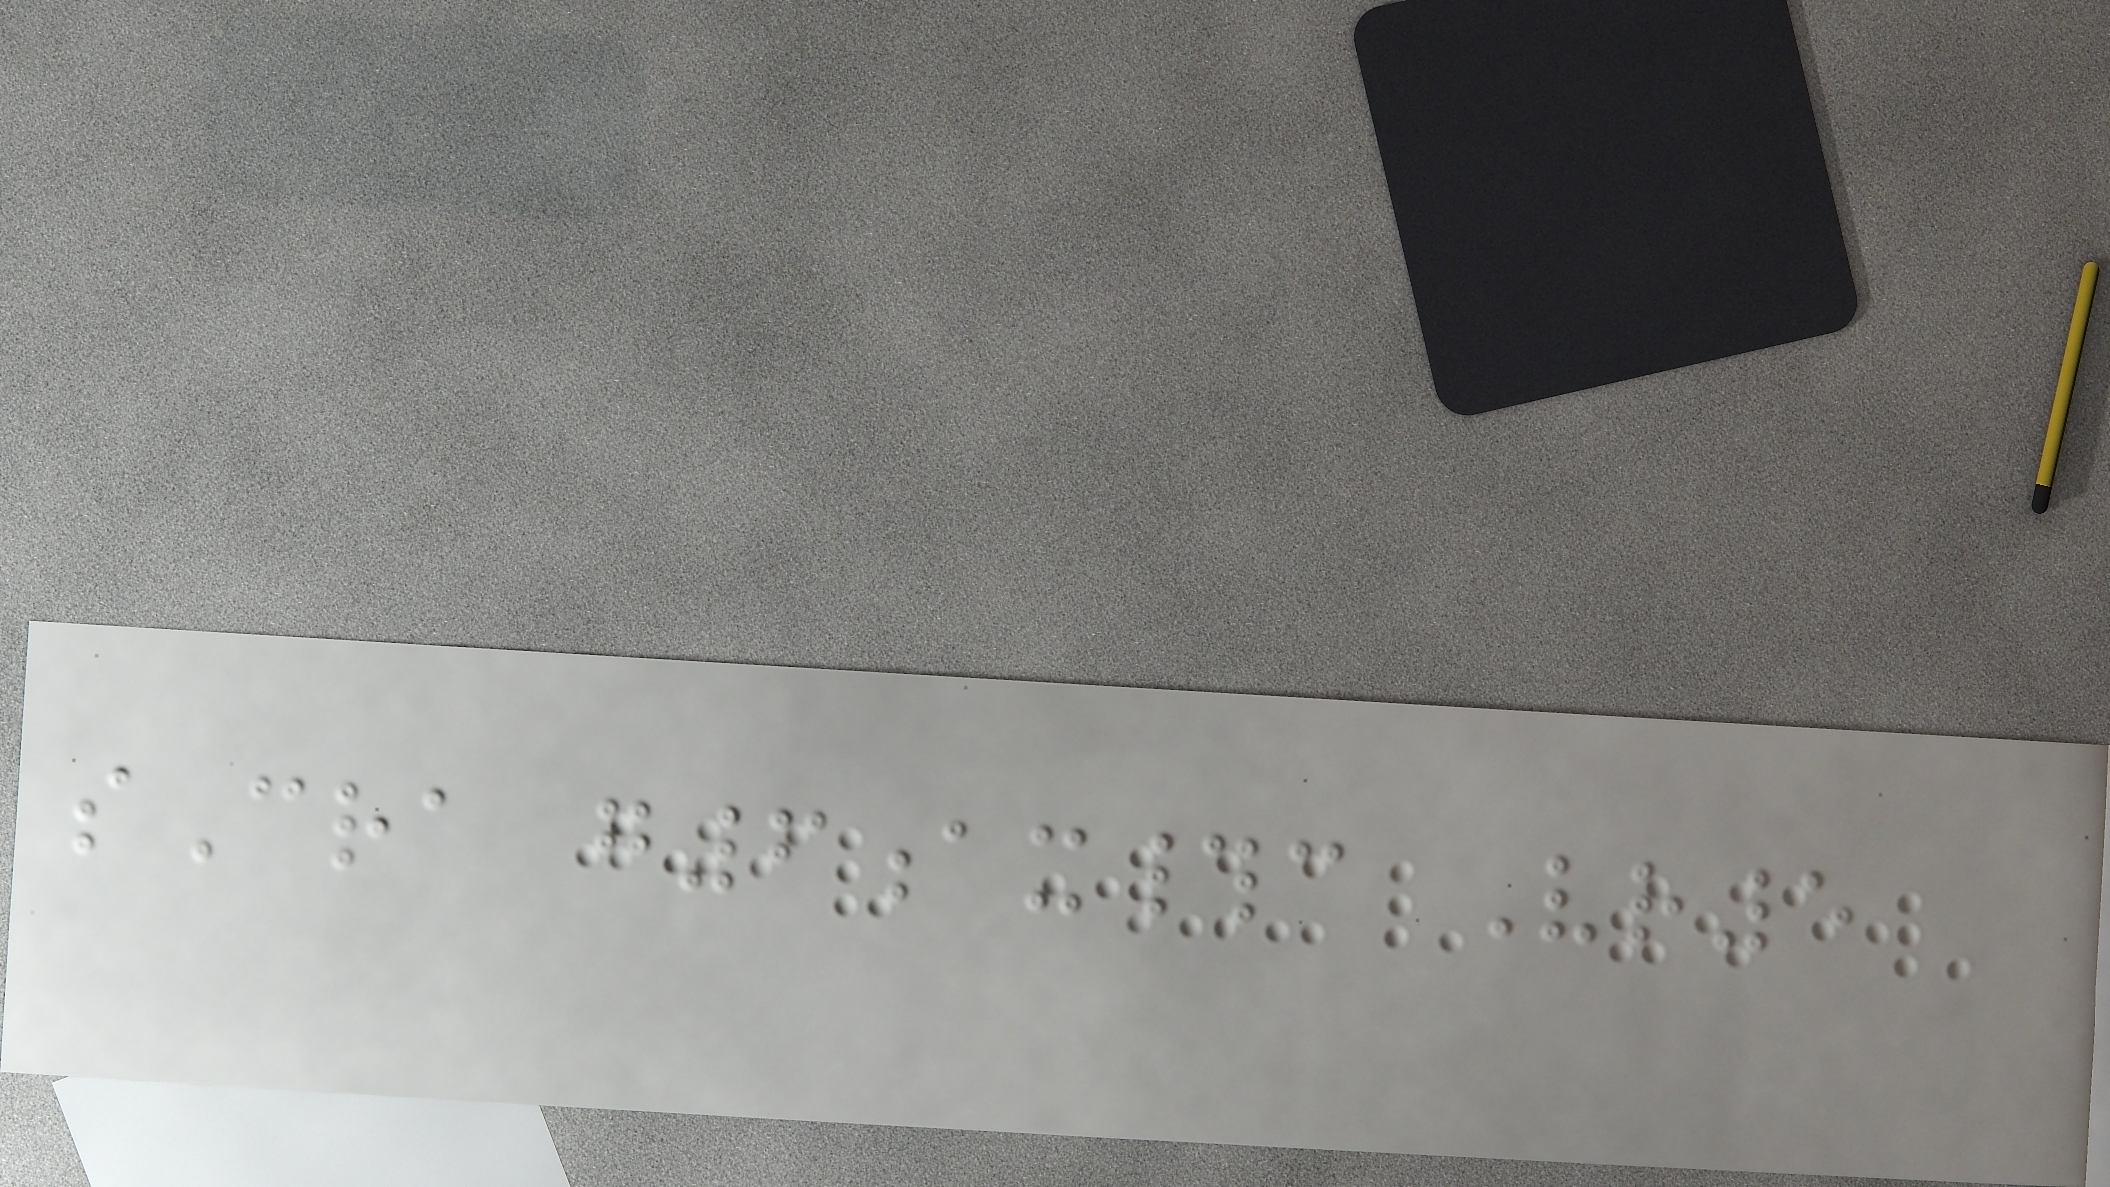sCra g6ax#c Vr5
